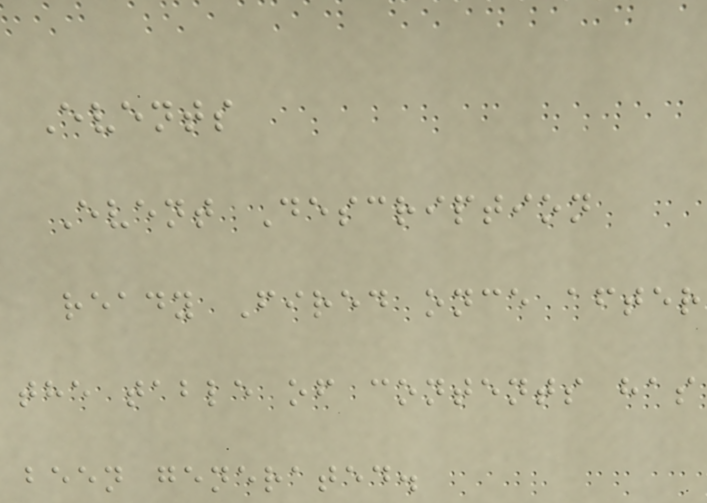Events
Event Description
ready Fired once after
the table of contents has
been generated.
